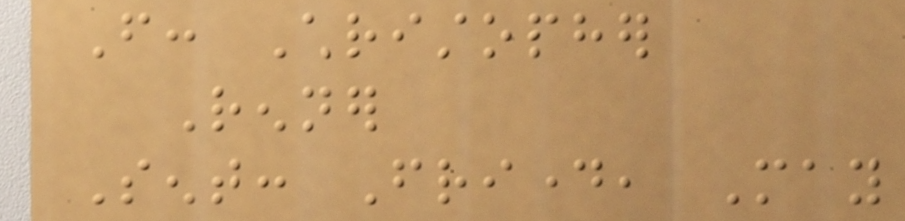From: Christopher
Renner
Sent: Friday, May
